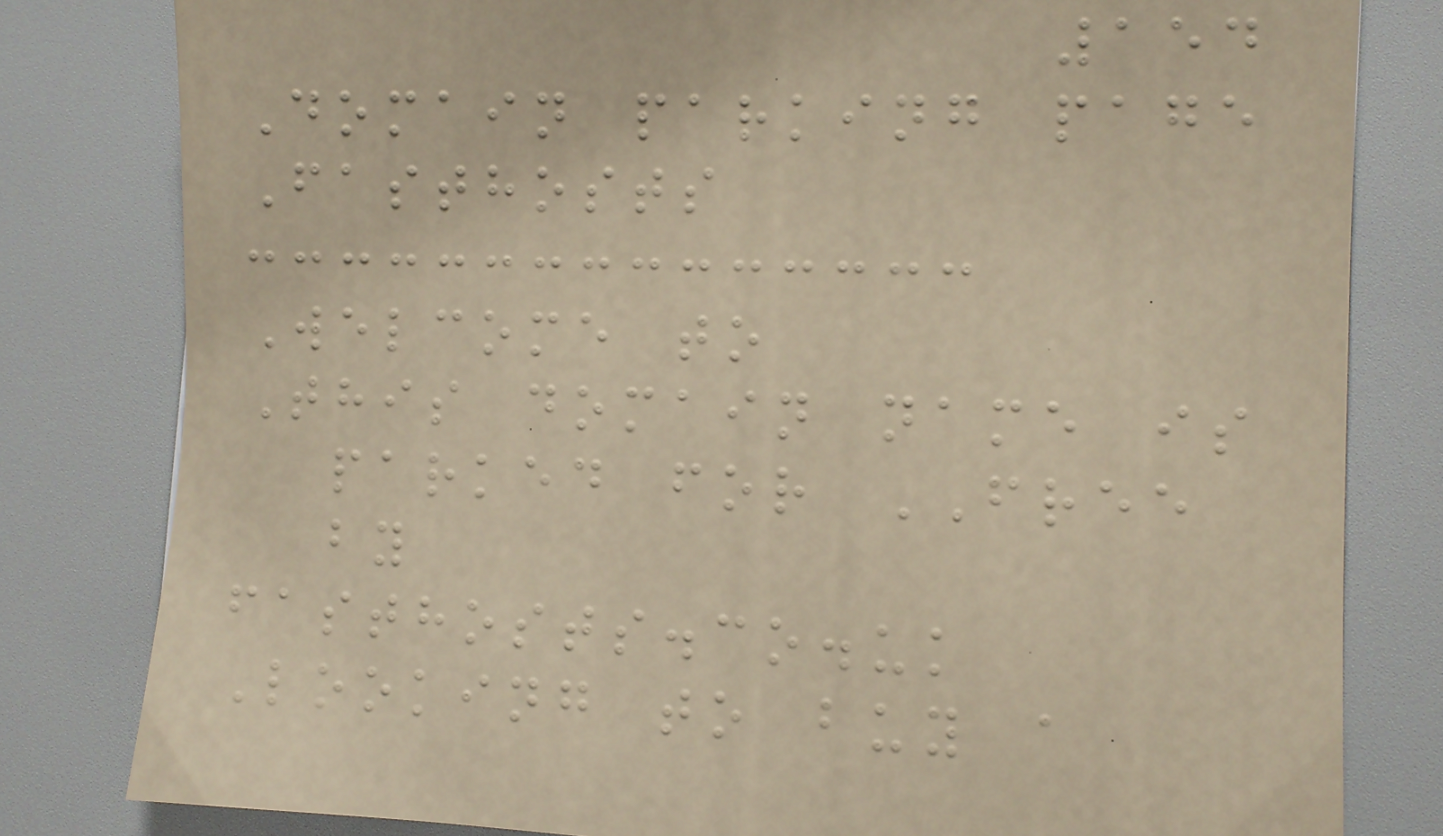154
Domain parking page
Fasthosts
Welcome to
This domain name is
parked for FREE
by
fasthosts.co.uk
Looking to buy a
